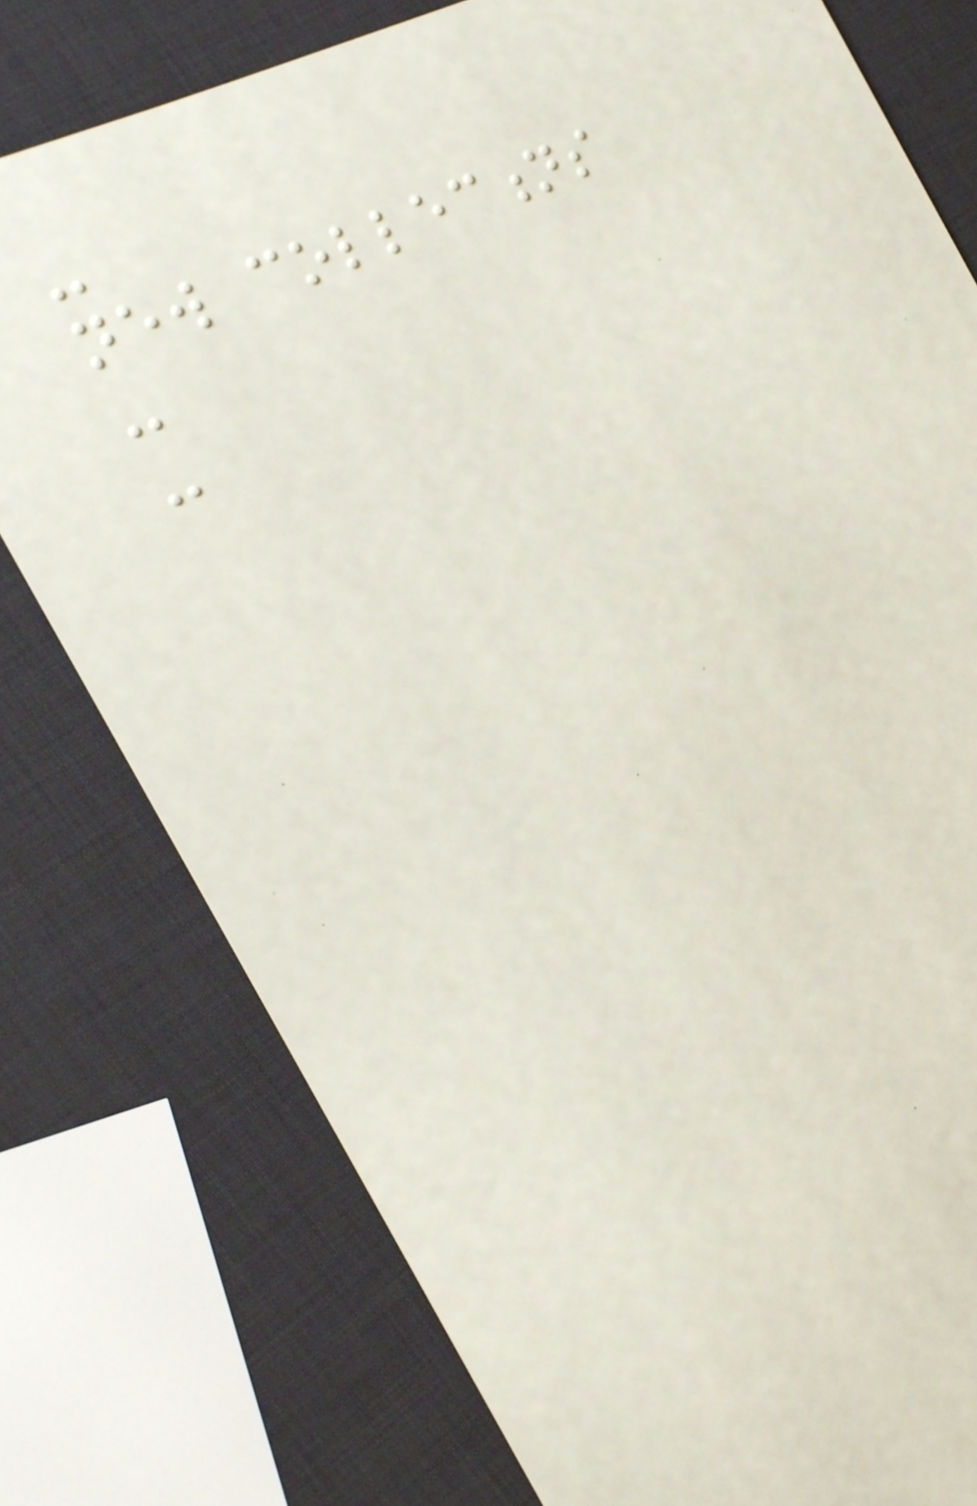-
new collections
-
-
